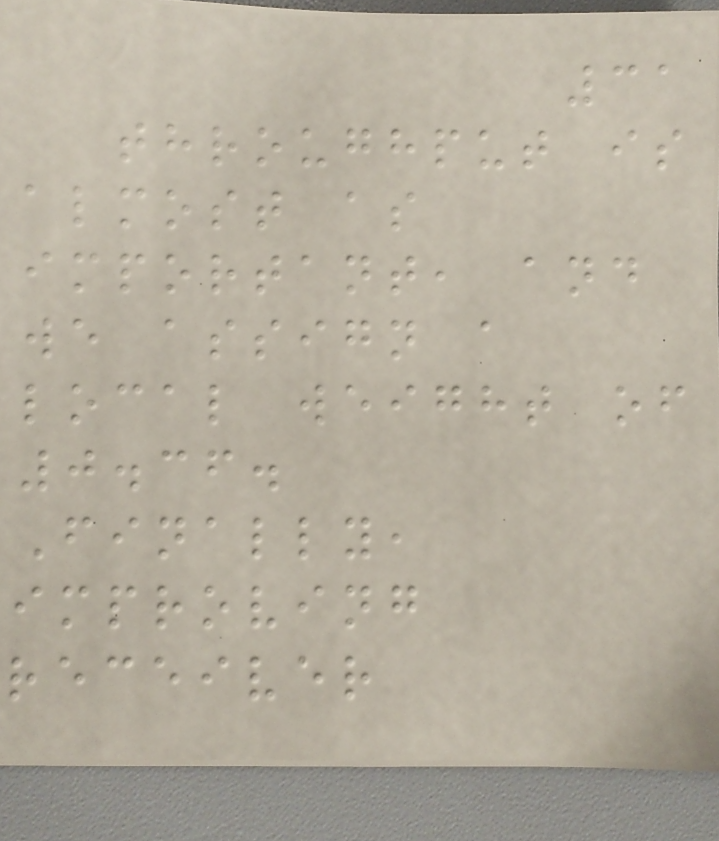31
throughput is
almost as
important, and
we assign a
local weight of
0.36.
Finally,
improving
receiver
